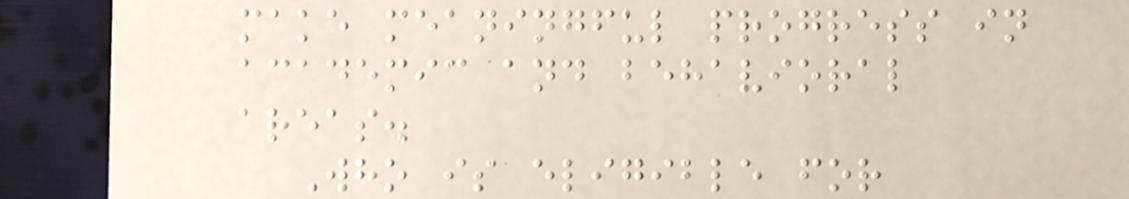make meaningful progress in
academic and behavioral
areas.
Who is eligible for
